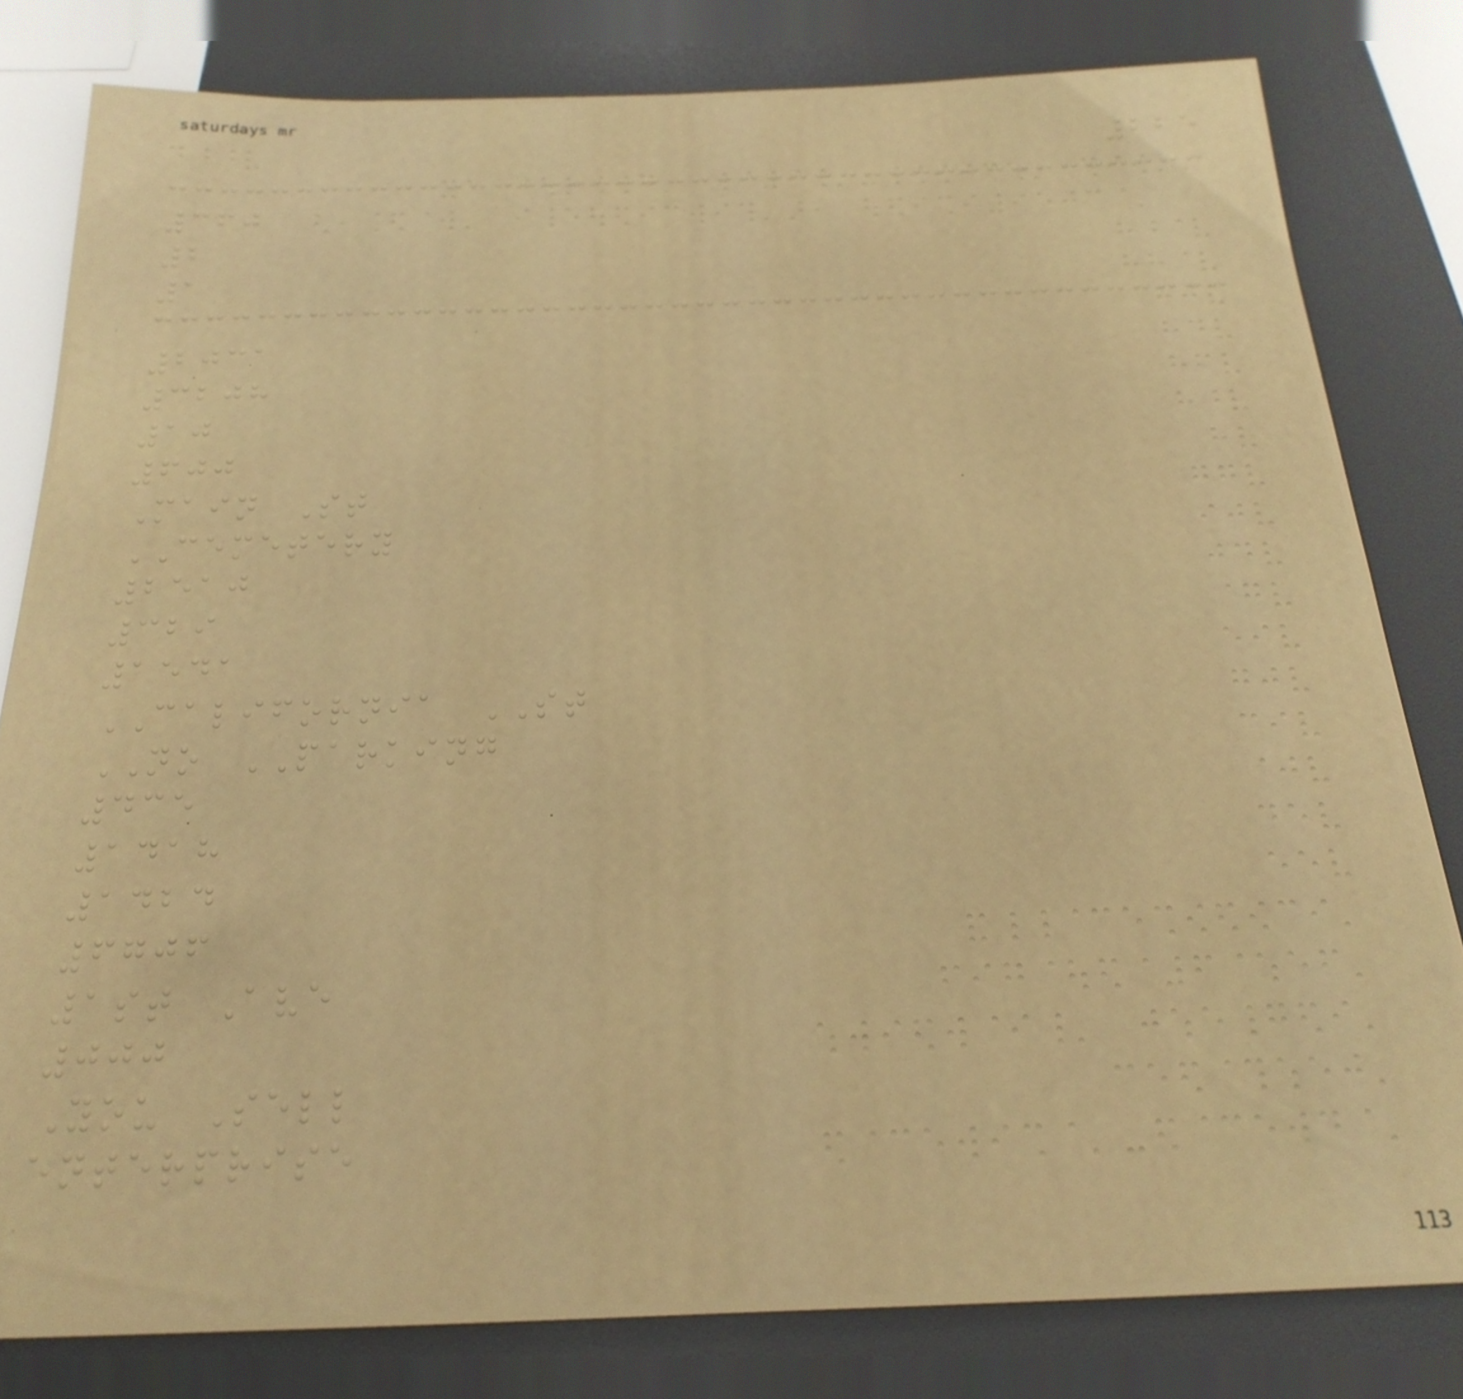225
360
2
1
2031
3208
10
600
Main St
CEMETERY
2510
329
1541
CALIFORNIA ST
NO PARKING
435
1418
1424
6706
1st Ave
000
You Sell
enterprise
